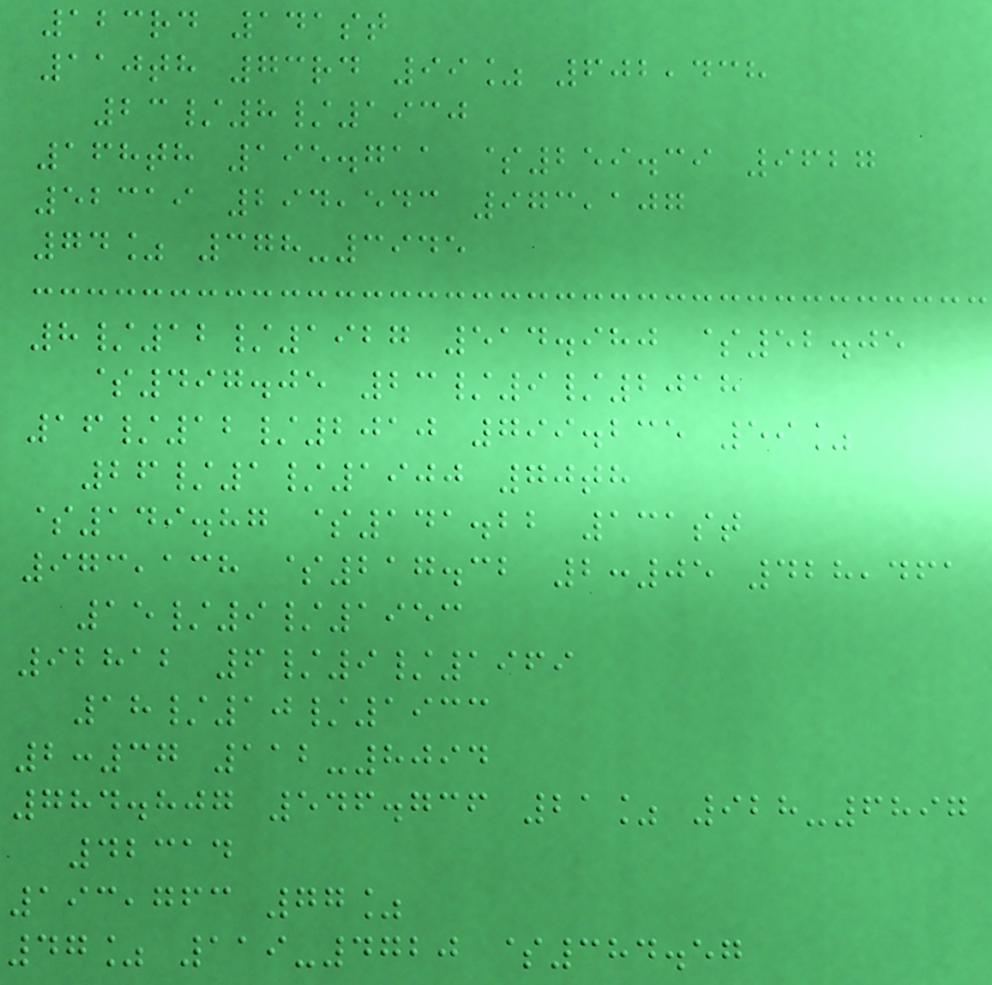123rd 141st
110th 73rd 99% 602,438
23/8/1930
168th 195.711 $259.39 9627
52319 294,543 973,107
74% 378-3945
8/12/1927 514.980 $52.05
$497.05 23/9/2018
16/12/2010 799.235 59%
26/1/1900 70th
$149.87 $141.22 131st
973,138 $217.32 2:05 428,461
15/9/1953
92812 6/9/1969
18/10/1933
2:37 112-8094
784.807 546.736 21% 928-6897
42314
193,763 77%
47% 119-4720 $384.57
